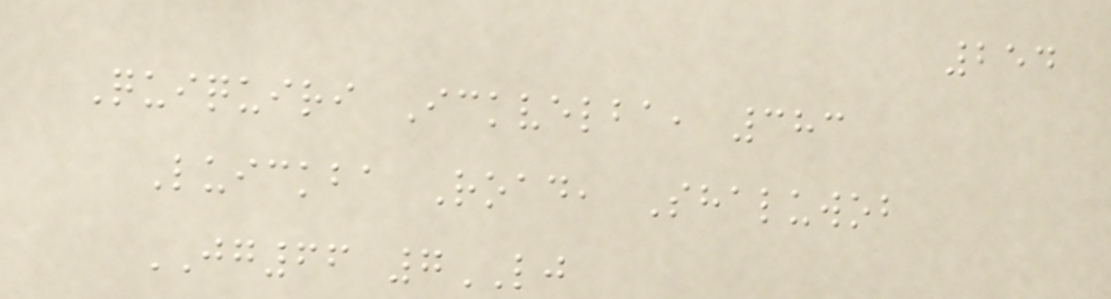254
Quiquiri Ickvelba, 383
Luickba Road, Shaluwob
JG66 7LJ
